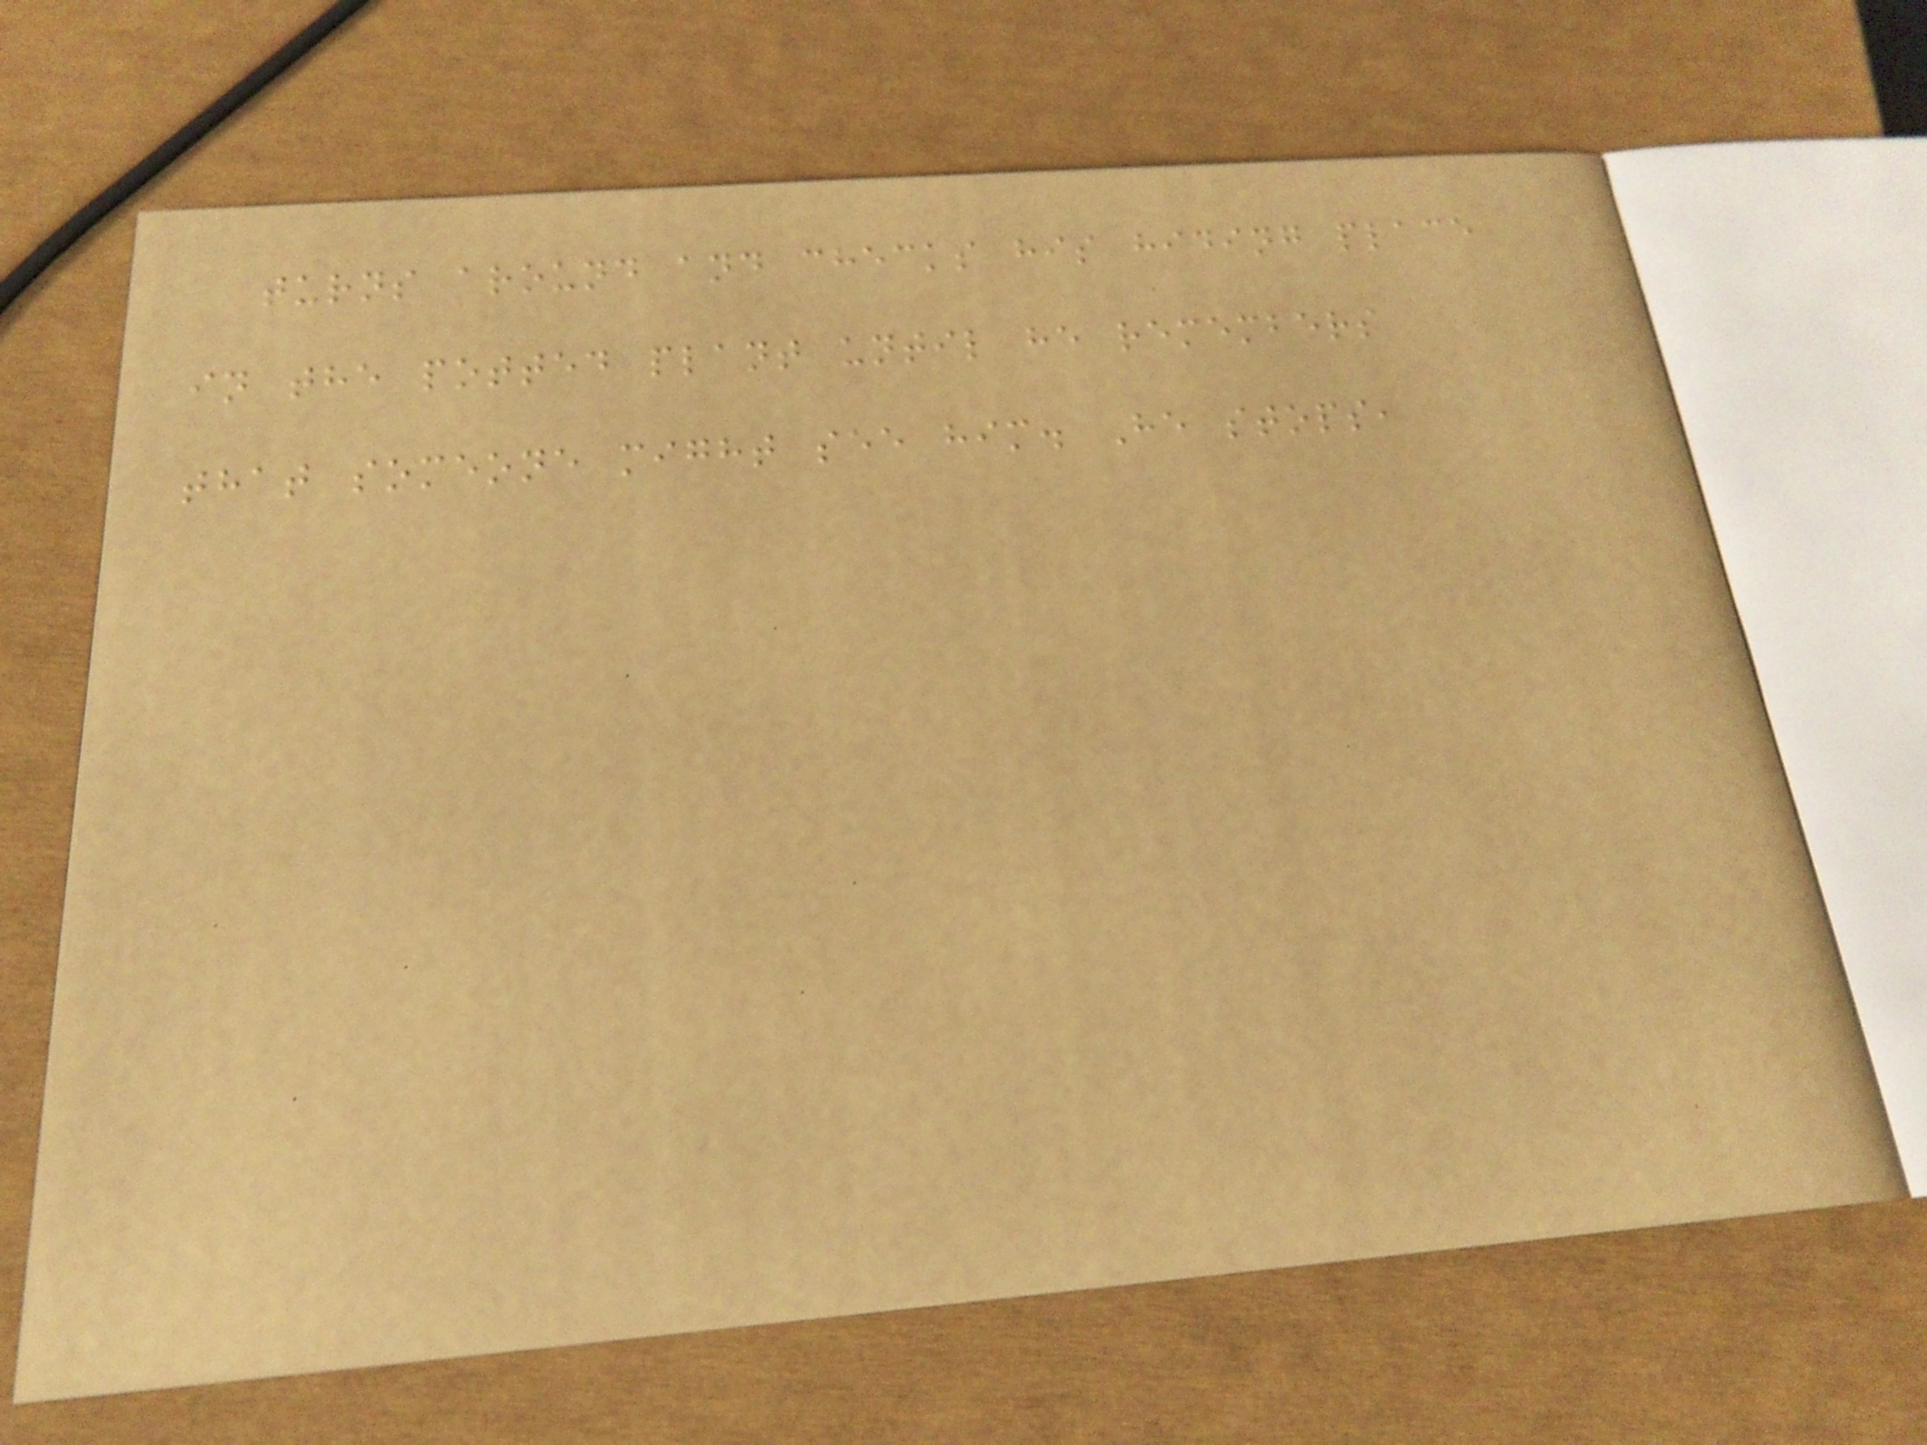turns around and checks his hiding place
in the potted plant until he remembers
that someone might see him. He stops,
